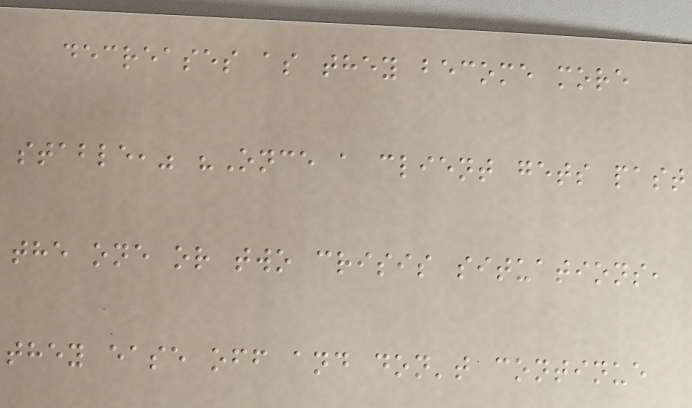decreases as they become more
stable," "Once a client gets past
the one or two crisis situations,
they ease off and don't continue
